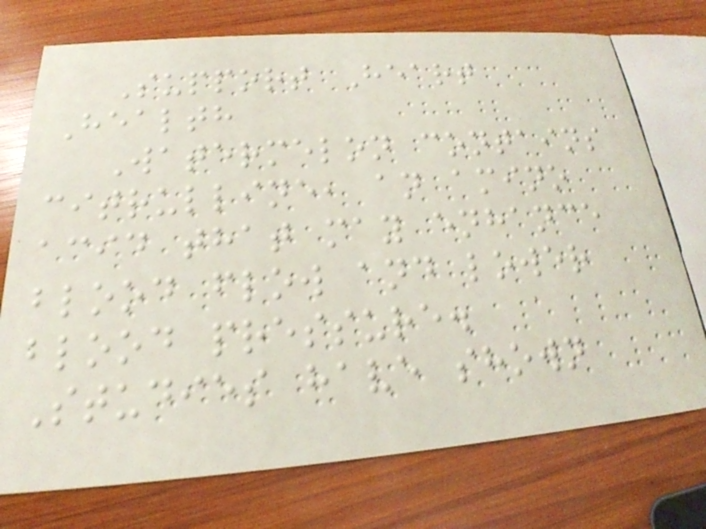Support Heart
Health
Watermelon contains
citrulline, an amino
acid that may enhance
blood flow and lower
blood pressure.
Studies have shown
